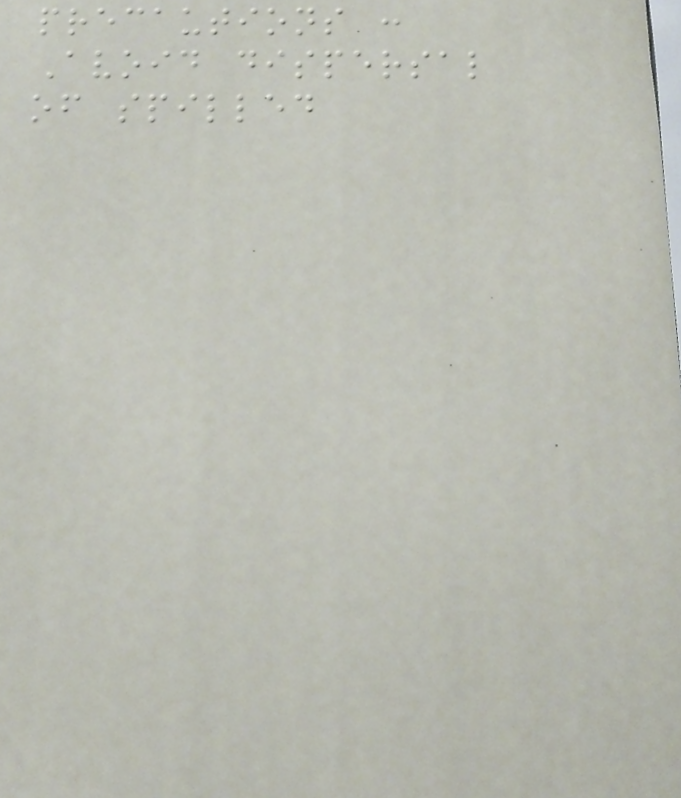precautions :
Avoid dispersal
of spilled
